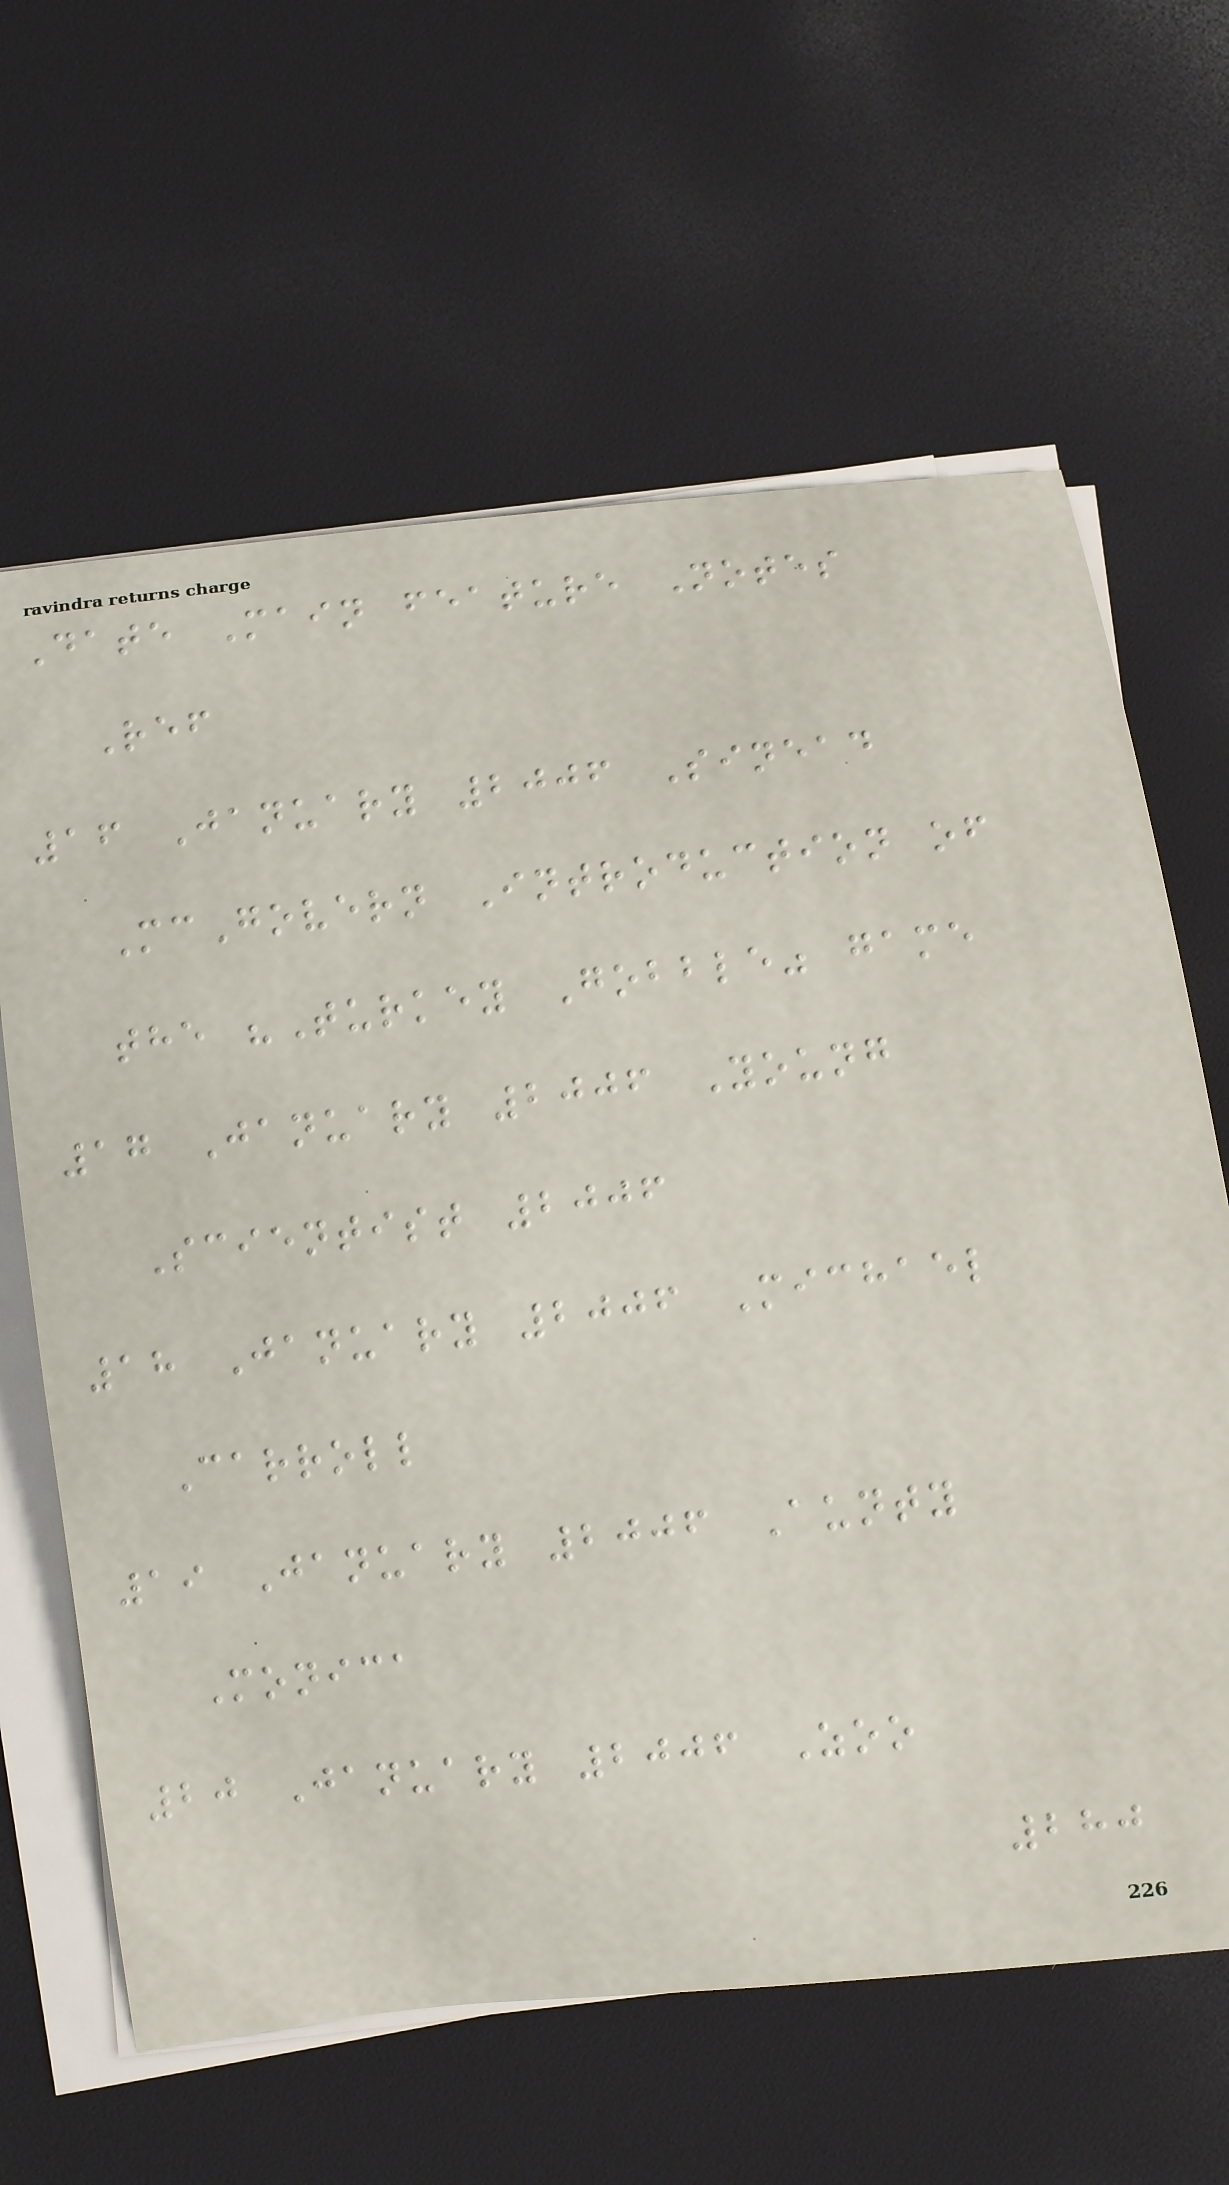Date Main feature Notes
Ref
16 January 2006 Sinead
McGovern Introduction of
the "Turkey Gobble" game
17 January 2006 Young
Scientist 2006
18 January 2006 Michael
Carroll
19 January 2006 Aunty
Monica
20 January 2006 Zoo
280
